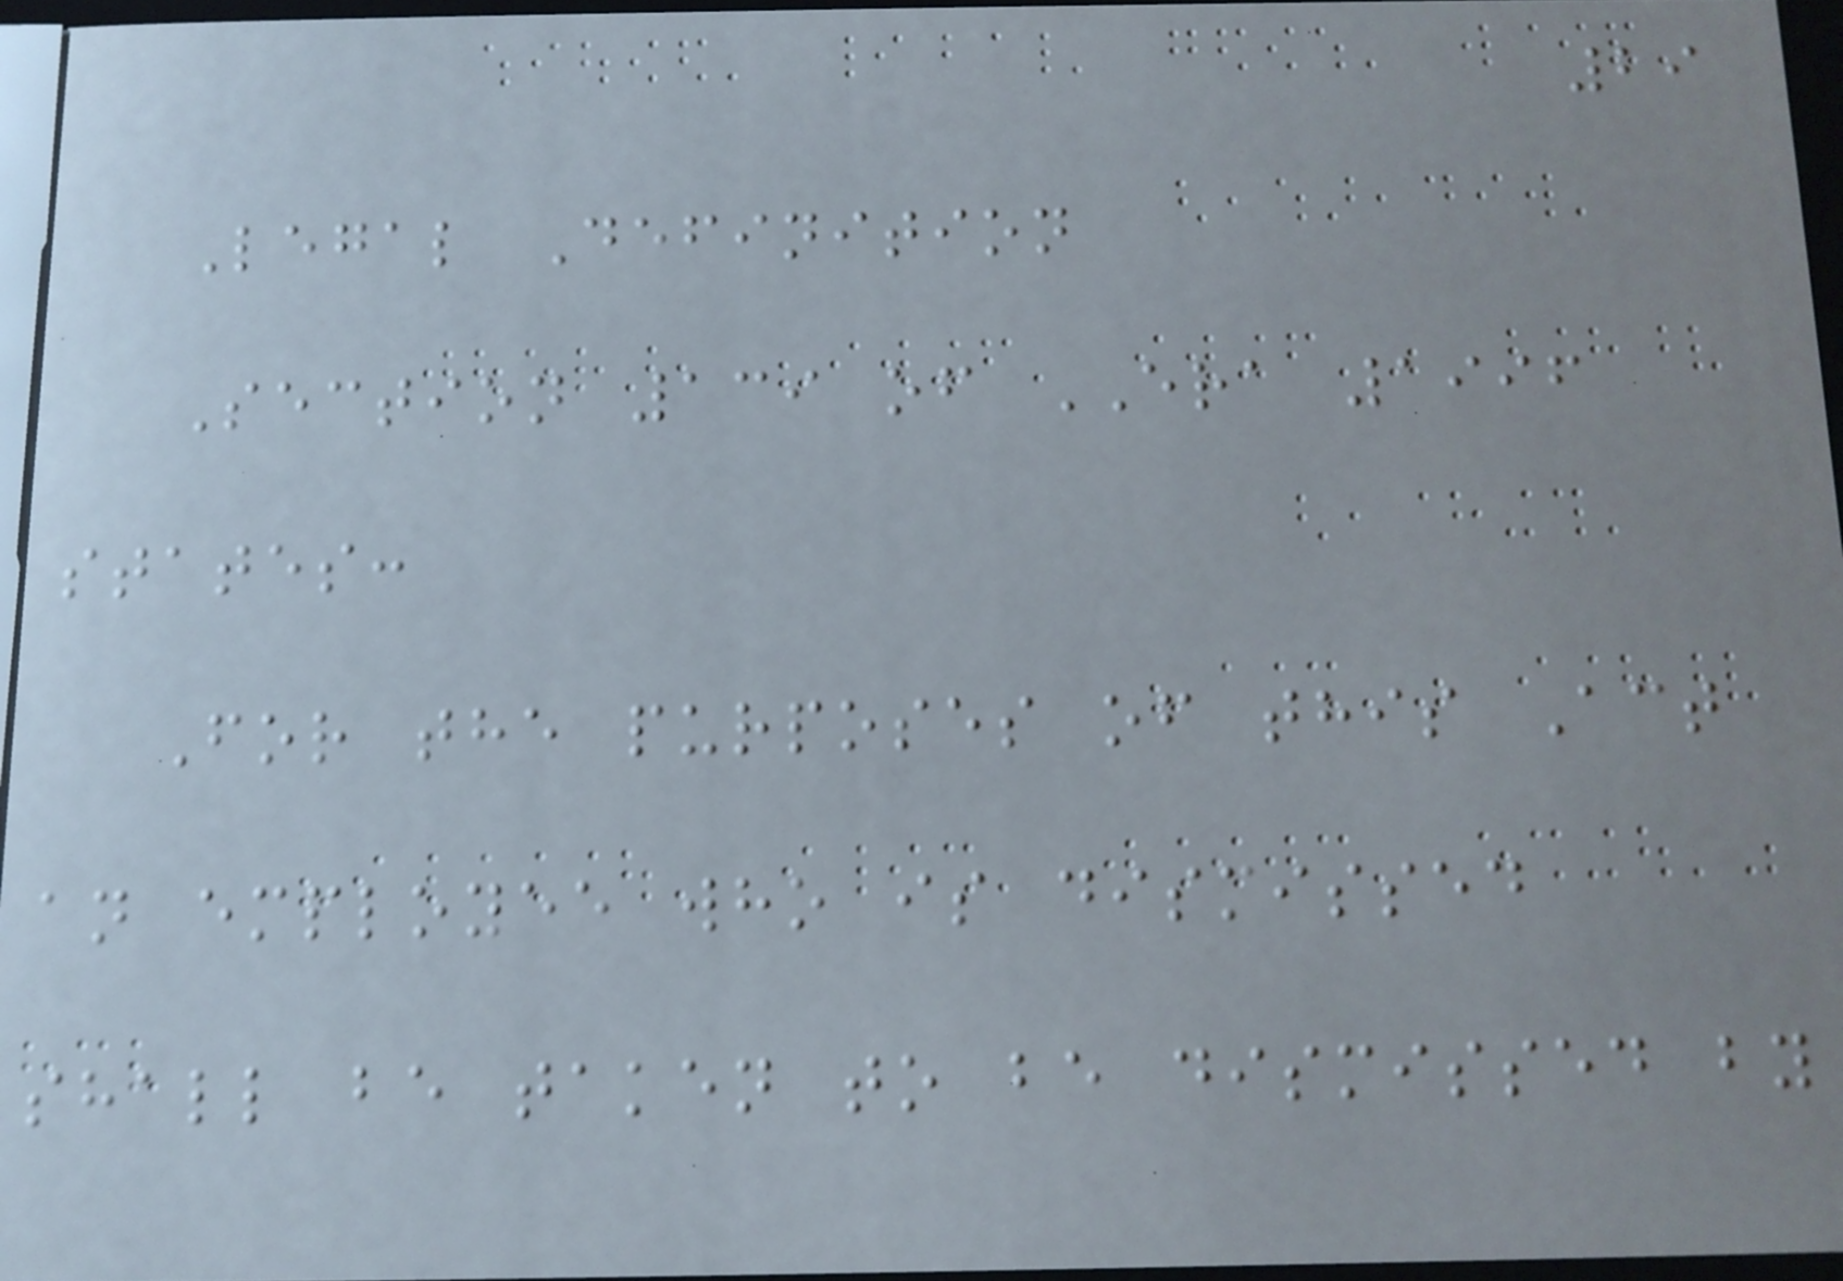29
Legal Definition
Section 139 of ERA 1996
states:
For the purposes of this Act
an employee who is dismissed
shall be taken to be dismissed by
